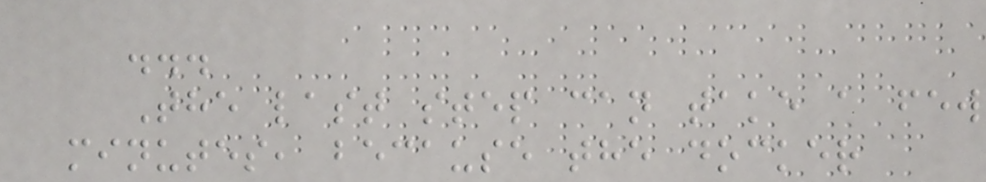...
The last step can take a few
minutes, because the docker
